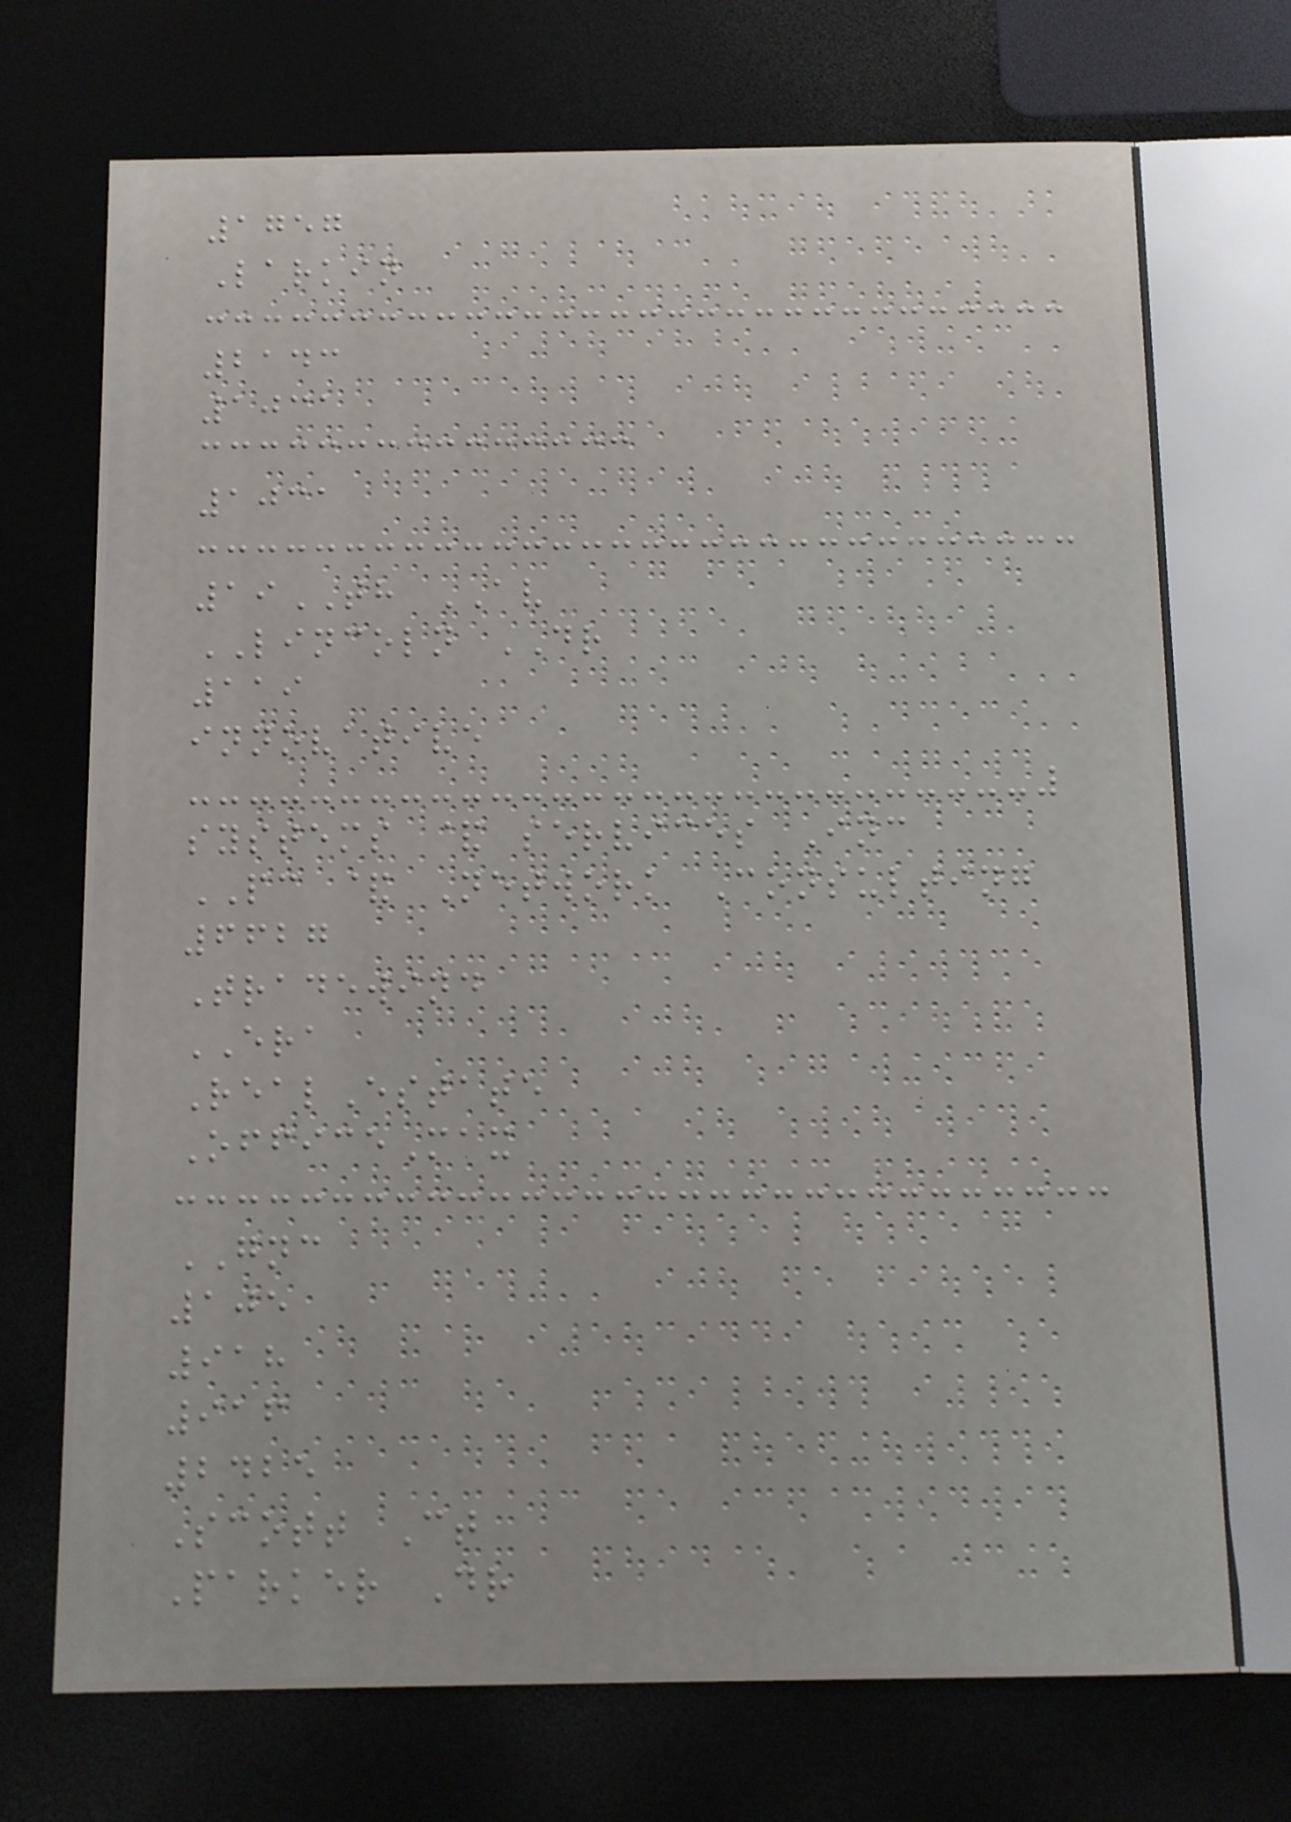1757
Larkin
2143
1031
1031
19TH AV
LINCOLN DR
119
innovative
systems & services Inc
PC & Network Consulting
6627
Tradewind
ERA
RealEstate
OfficeMax
GNC
105
918
916
2425
Scott Ct
Parker Dr
